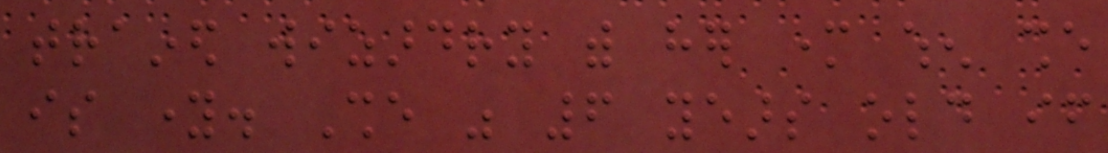trained wizardry with her mother when she
is young. She was 6 years old if
